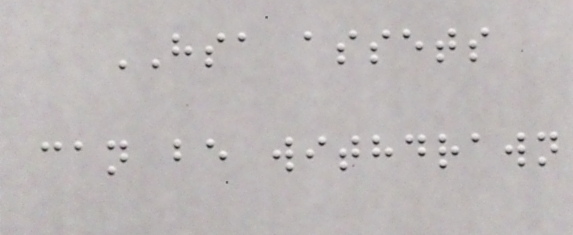HSA assets
can be withdrawn
